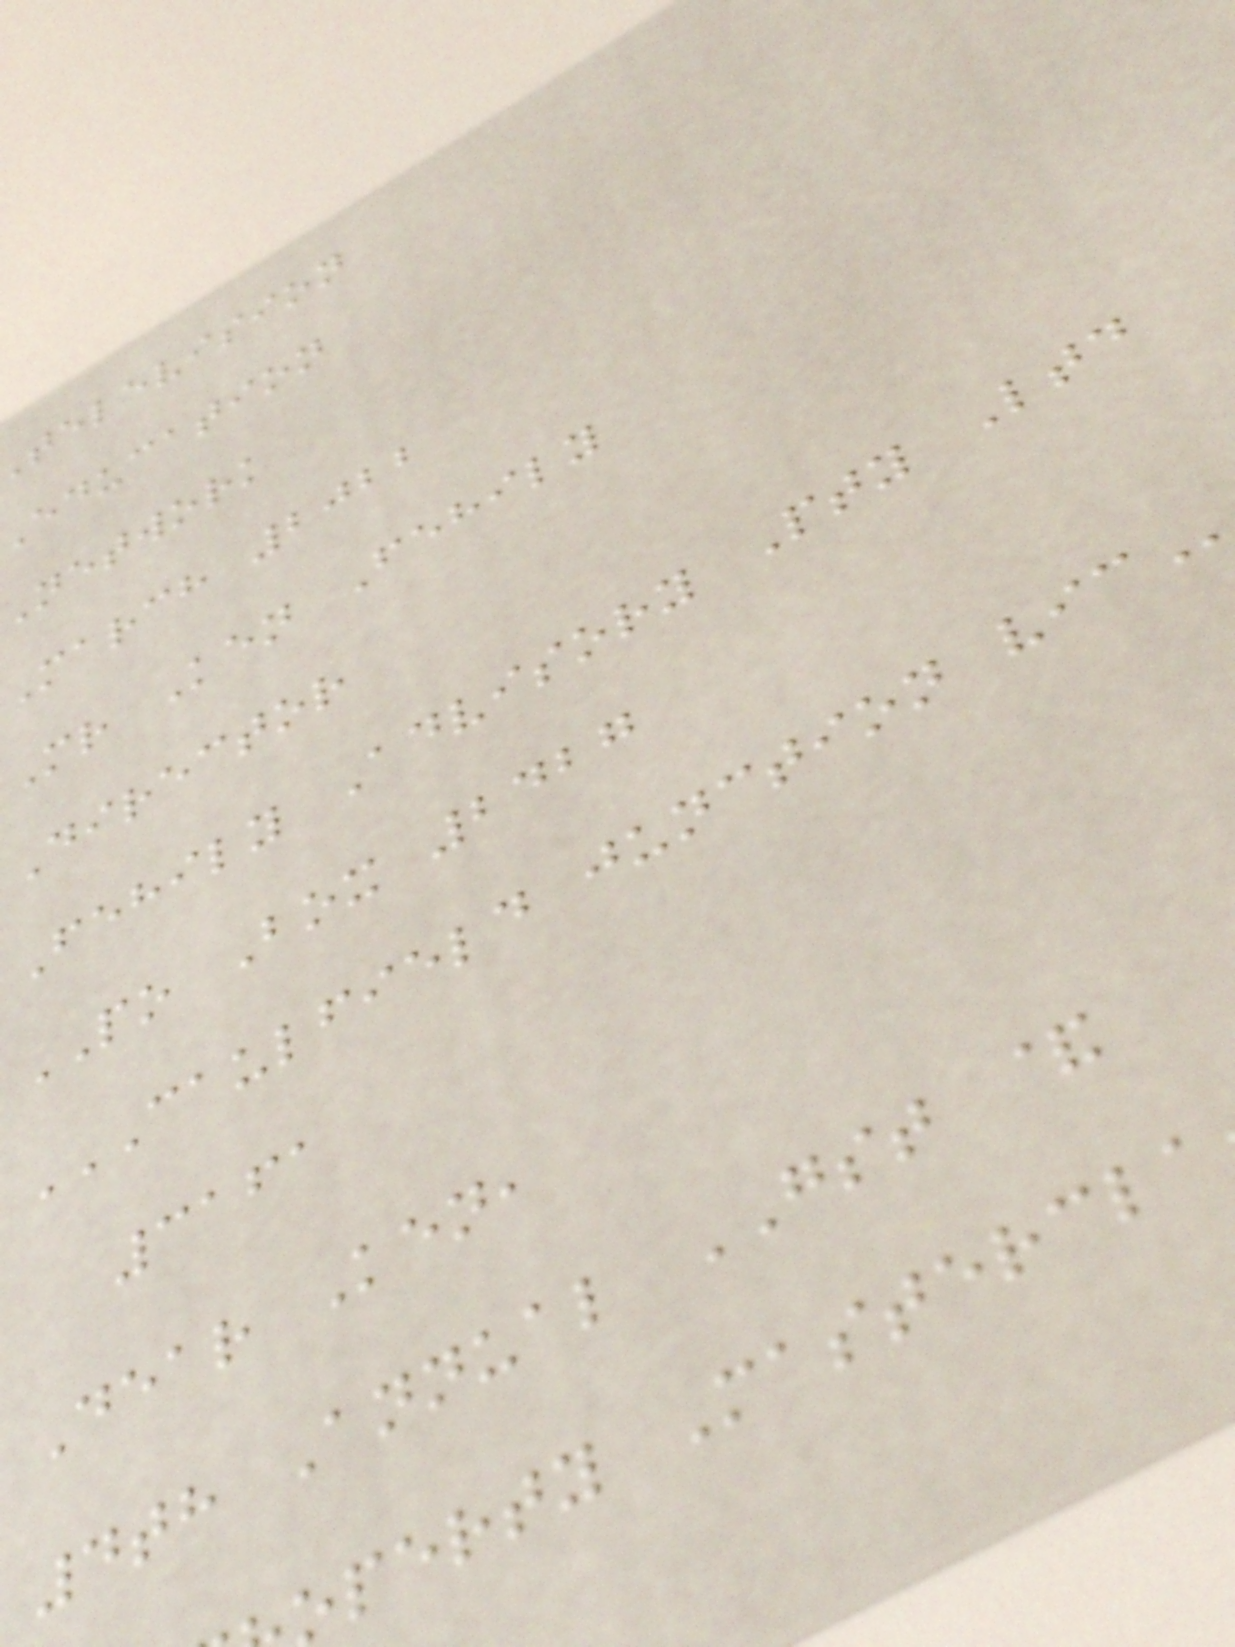television
education
Network
March 2022
Mr Ken Fehily
Director
Fehily Advisory Pty Ltd
PO Box 2427
3161
Dear Ken,
4th Annual GST &
perty Mastercla
